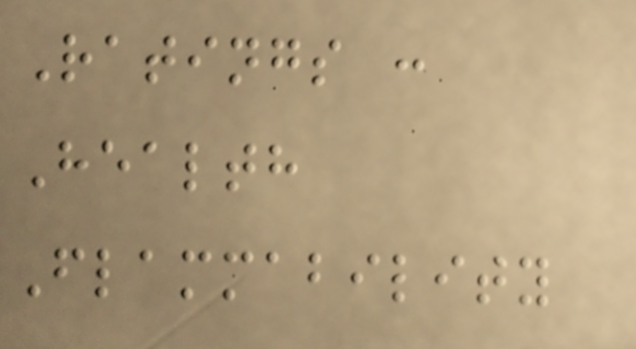Ratings :
Health
Flammability
